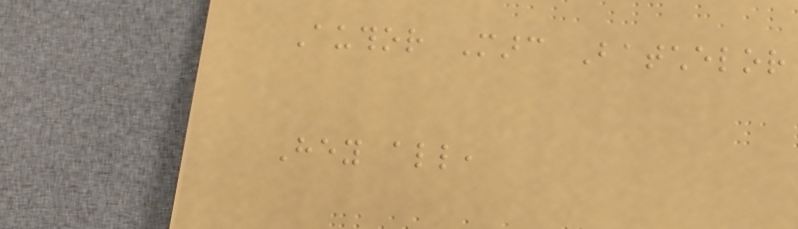Author Marc Batchelor
Hey all,
